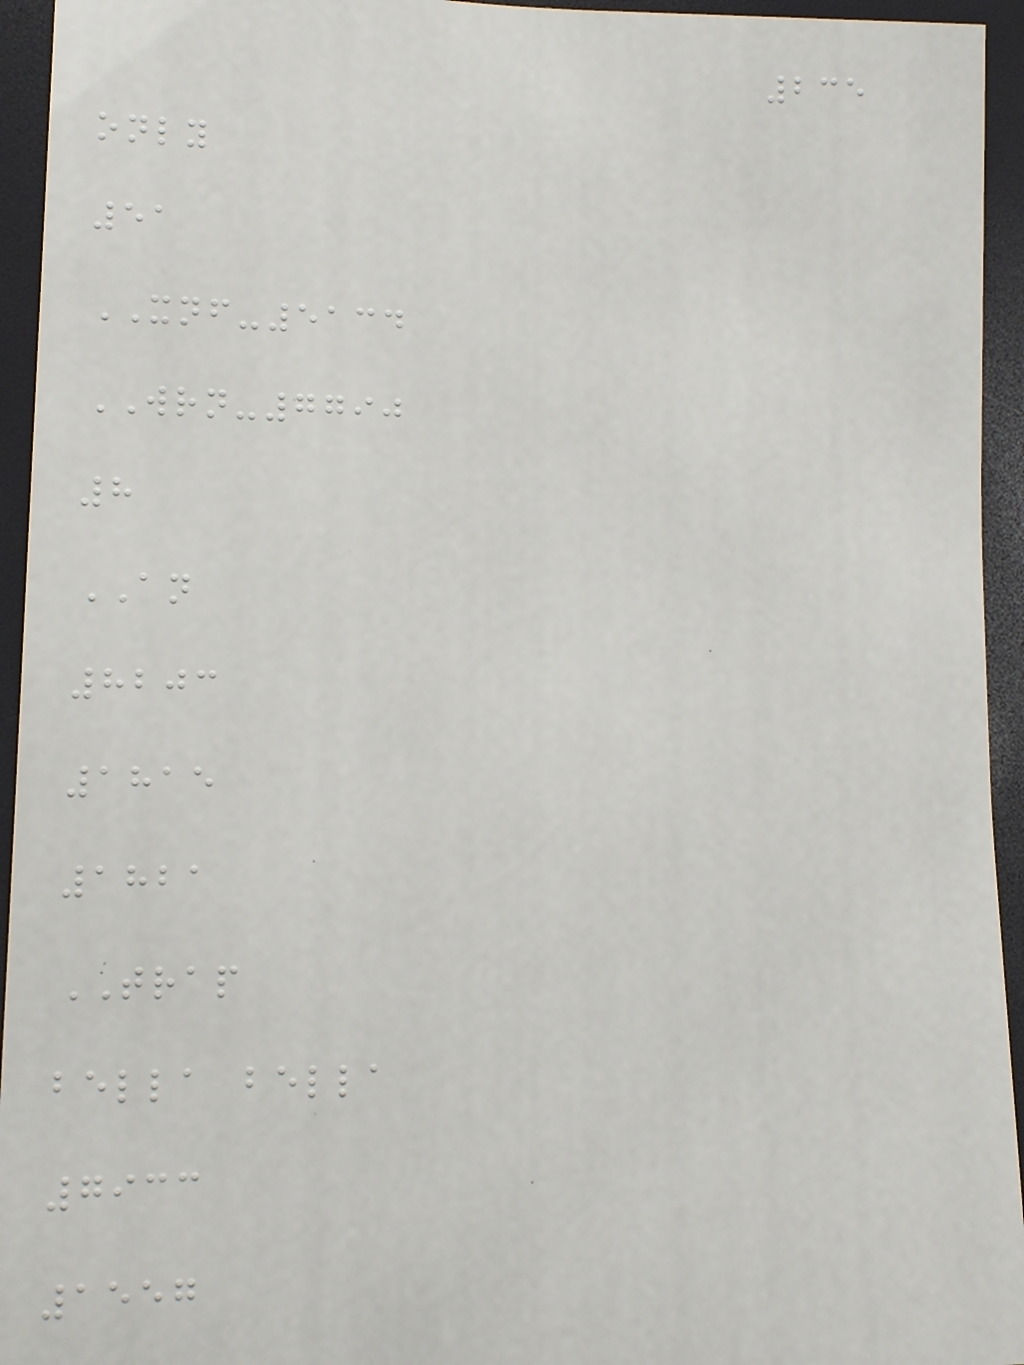235
only
51
XNF-5134
WRN-7790
8
AN
8203
1815
1821
TRAP
bella bella
7933
1557
